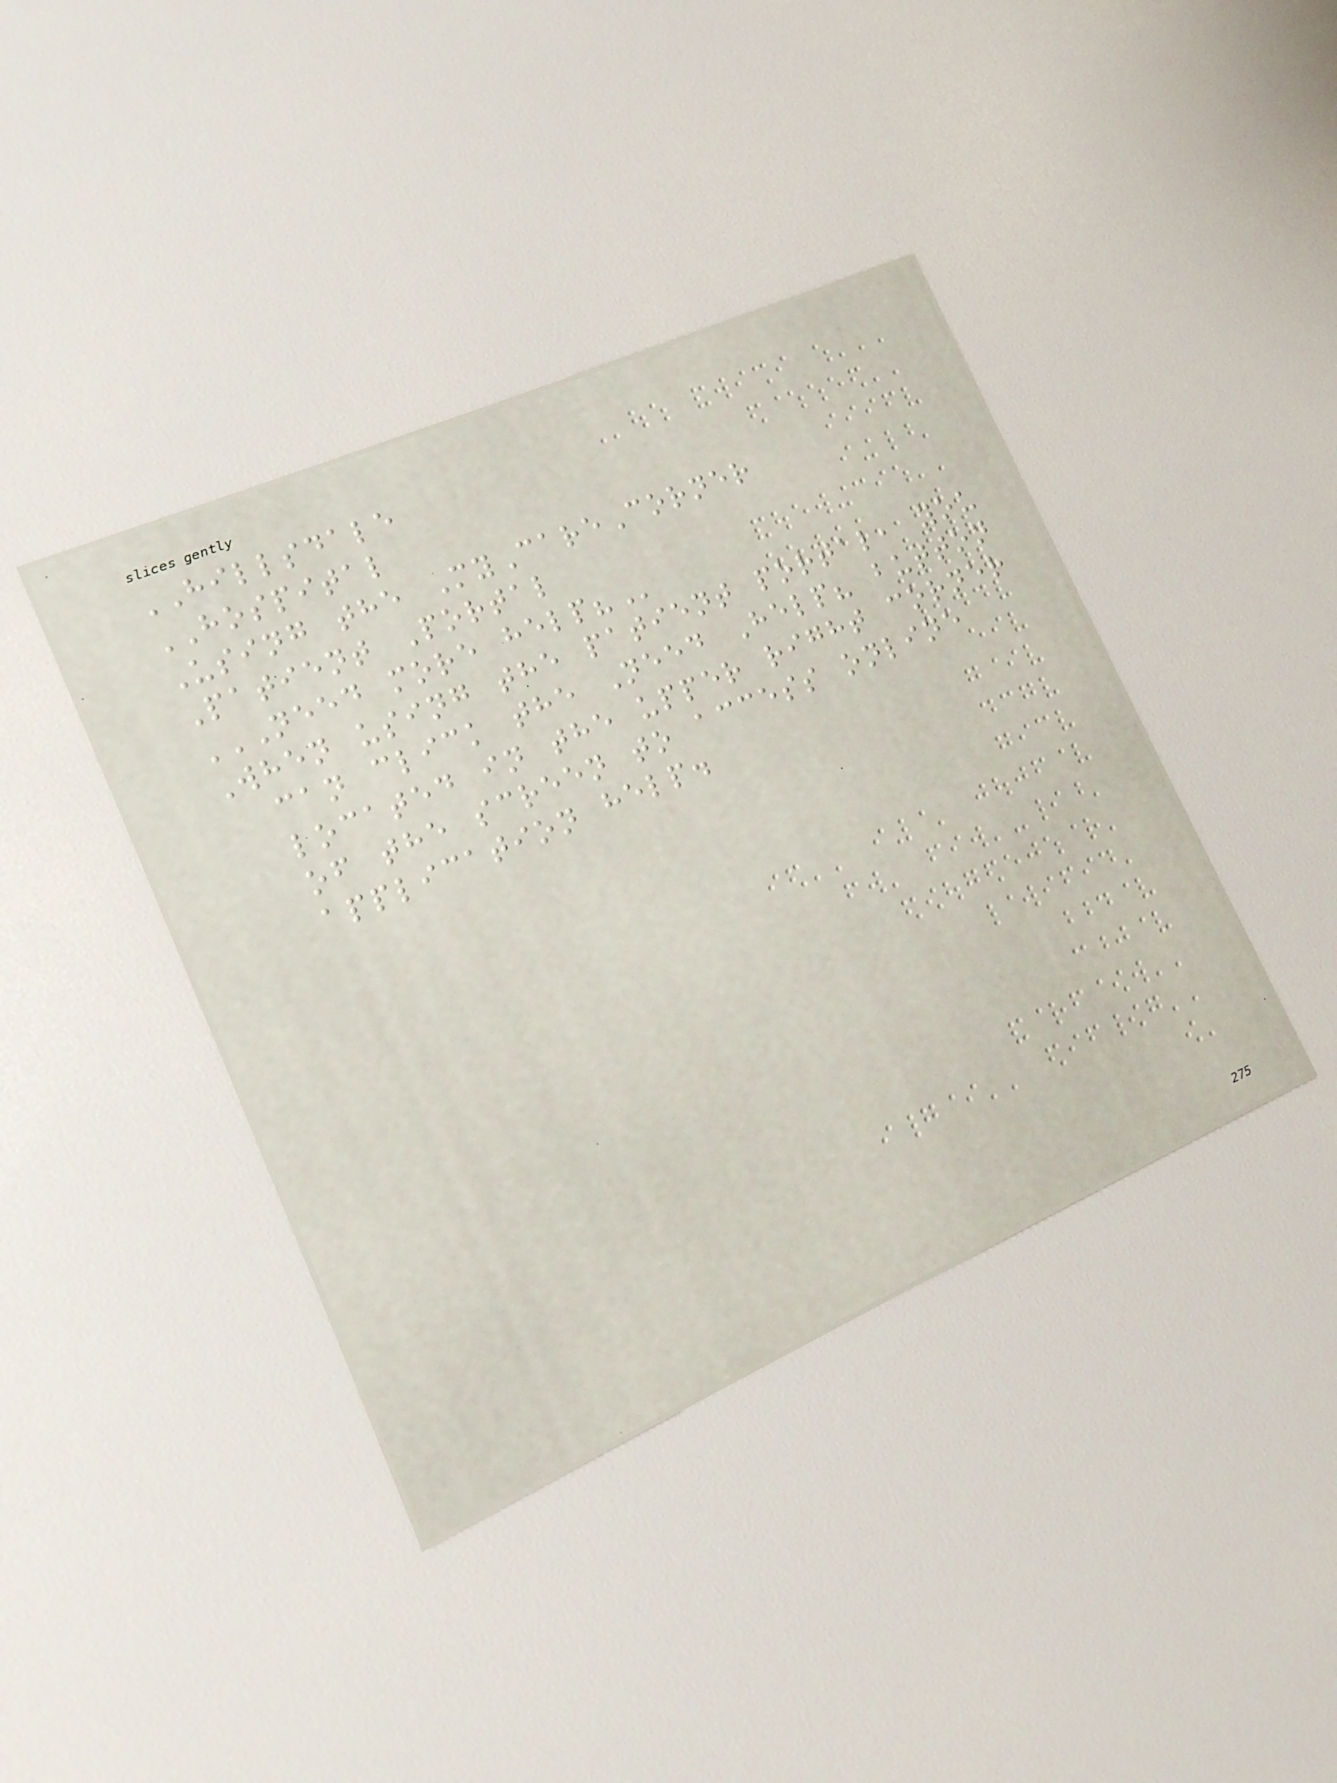HILLSDALE
HOSPITAL
Using the MyCareCorner
Patient Portal
NEED MORE HELP?
When using the patient portal, you
can click the Need Help? button
located in the upper right corner
of the screen to access online
application help.
